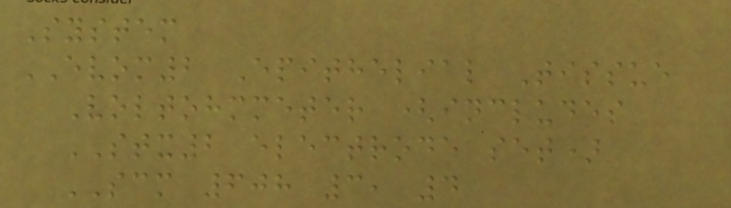System
EVOM2 Epithelial Tissue
Voltohmmeter (includes
STX2 electrode set)
SCM 608 3, 4
